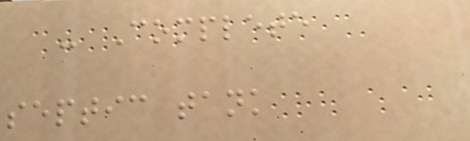- Complete
septic tank
